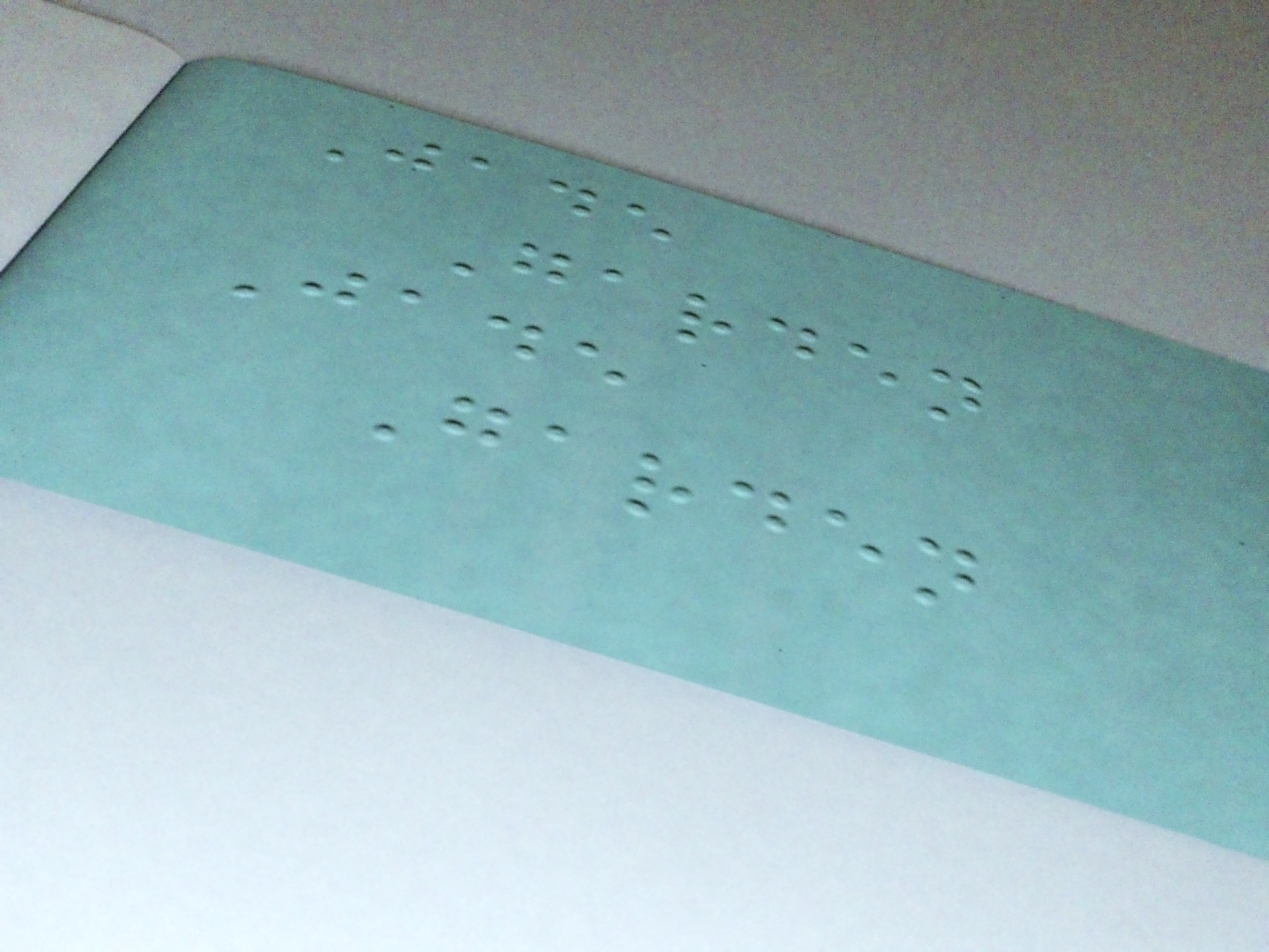Jade
Garden
Jade
Garden
